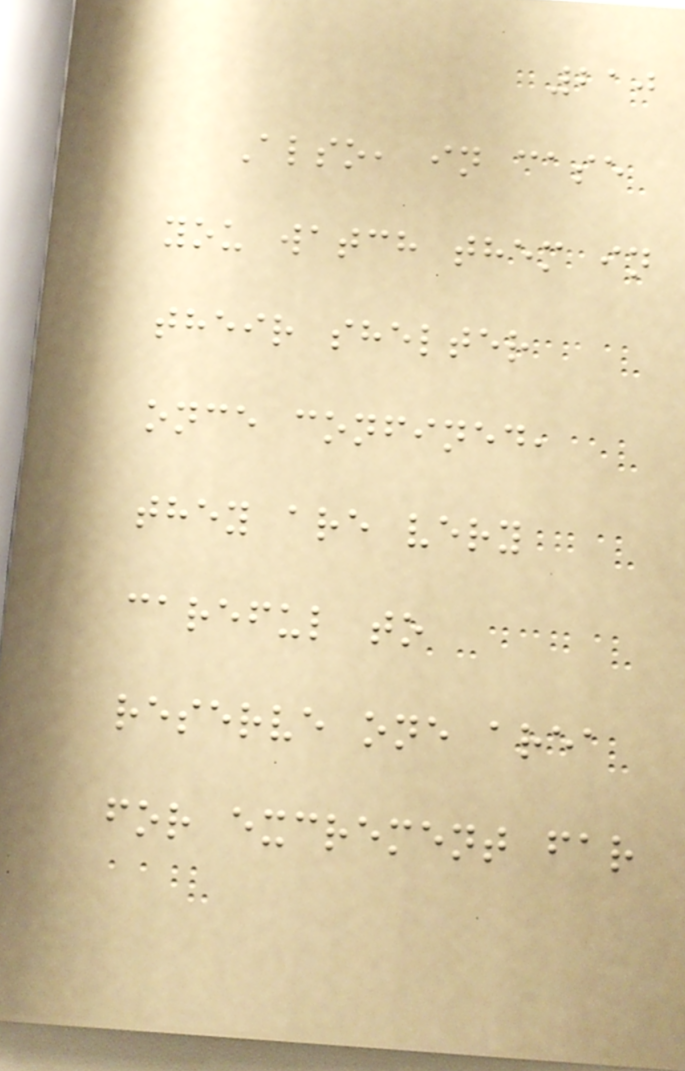210
Also, in case
you watch them in
their shelter
once confined,
they are very
careful to
reserve one area
for excrement far
